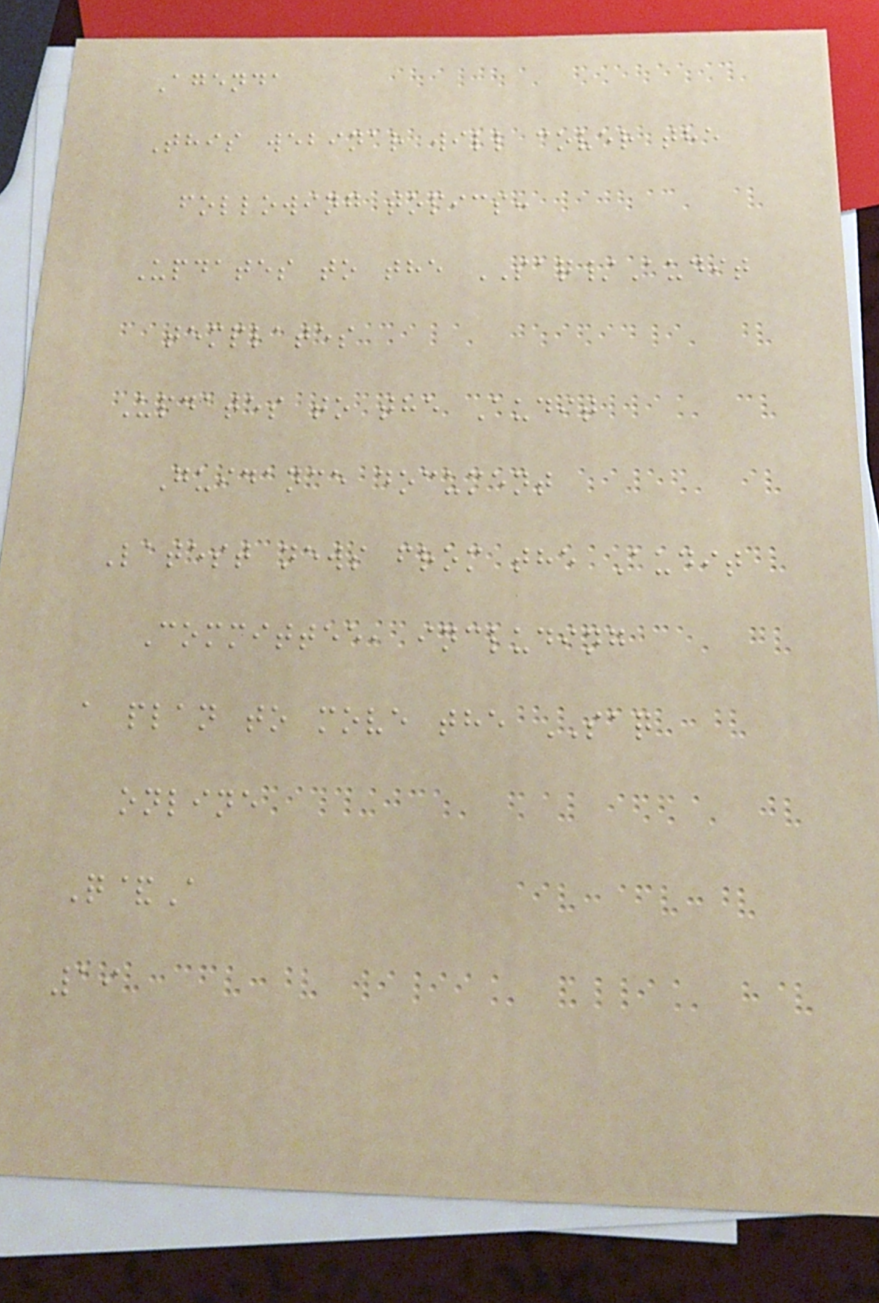Agenda
This webinar will cover the
following topics:
Updates to the SAQ/Audit
templates
Updates to the Audit
Guidance document
Latest news from the Audit
Committee, including
a plan to move the SAQ
online
Q&A
19
